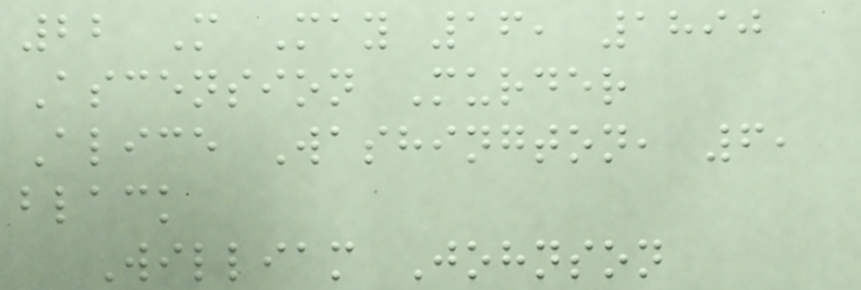22 M May 16, 1890
Ascension Murder
Alice Washington, 6,
black
William Johnson
